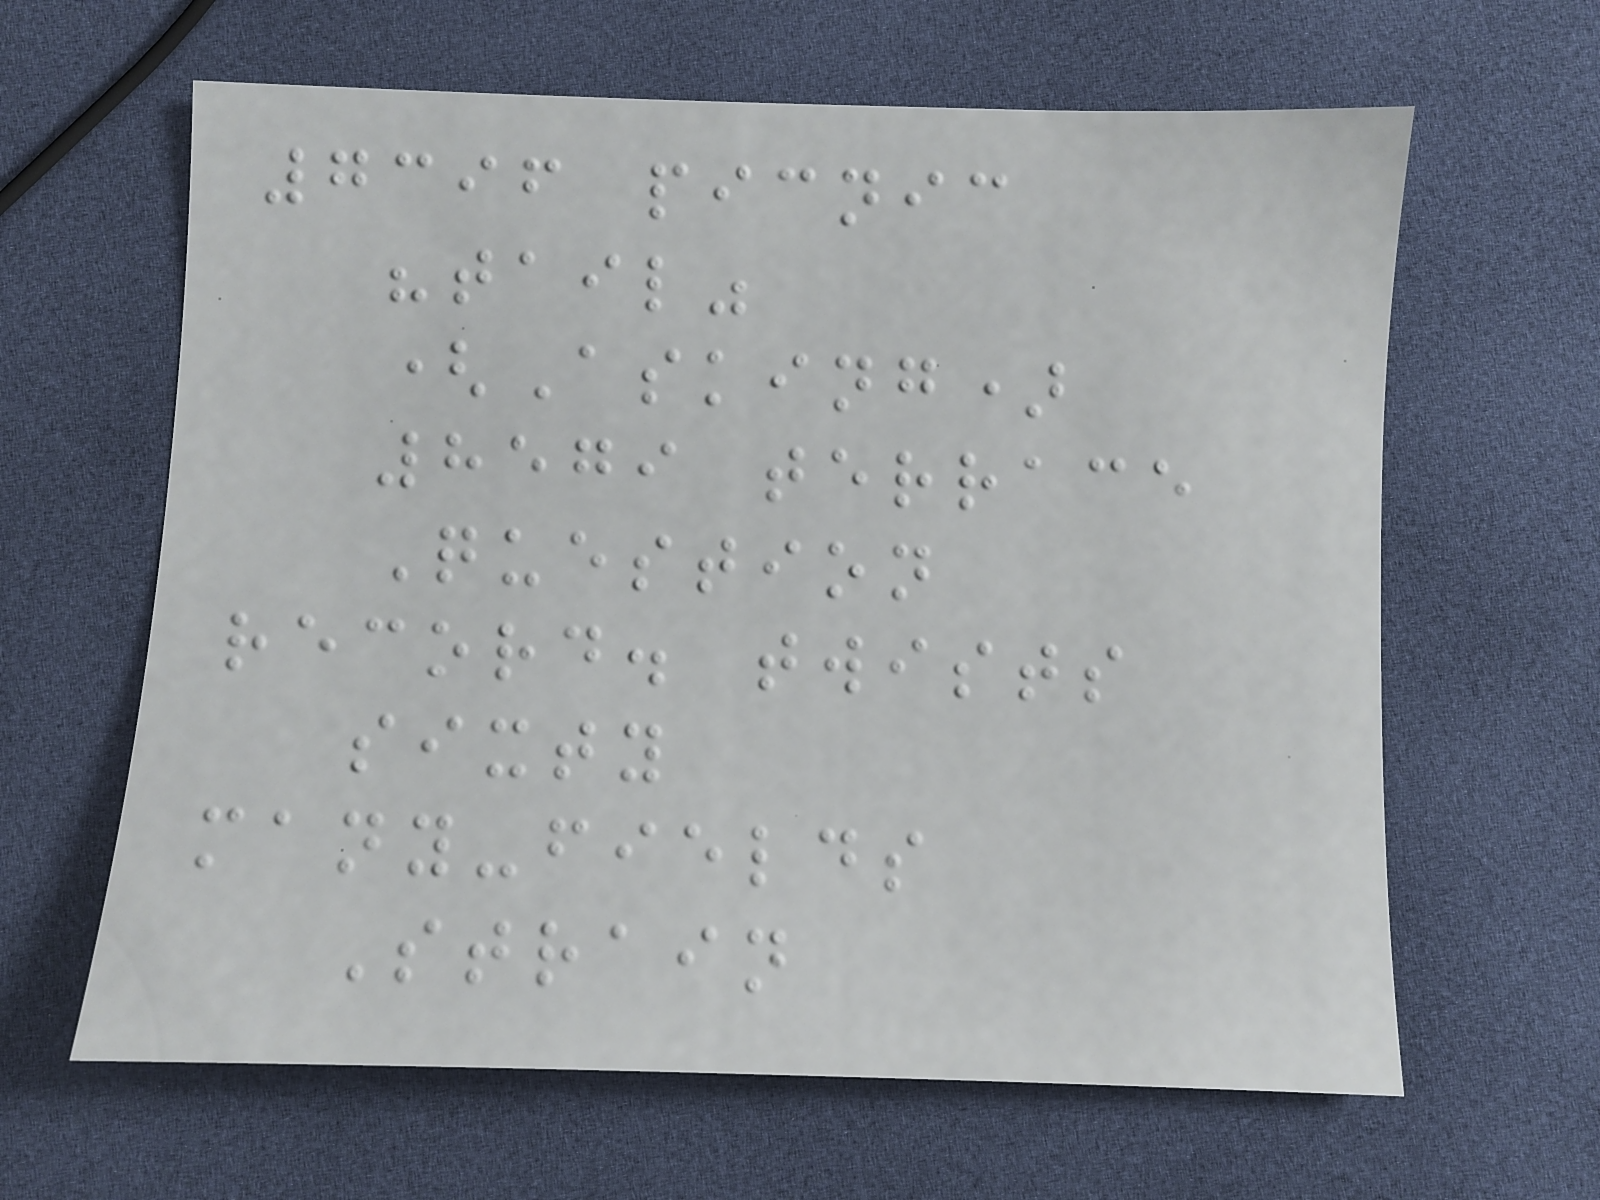7396 picnic
"tail"
(Asking)
8579 terrace
Question
record. twists
sixty
many-fields
Strain
